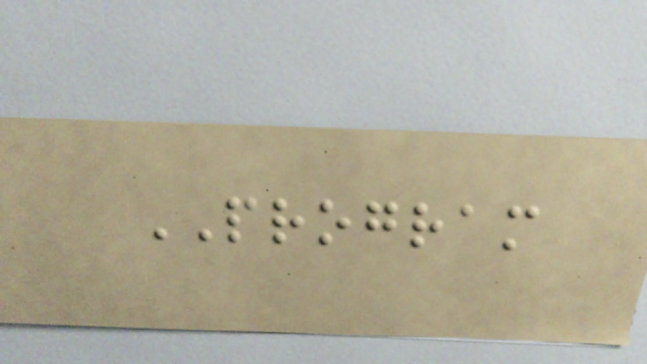PROGRAM
